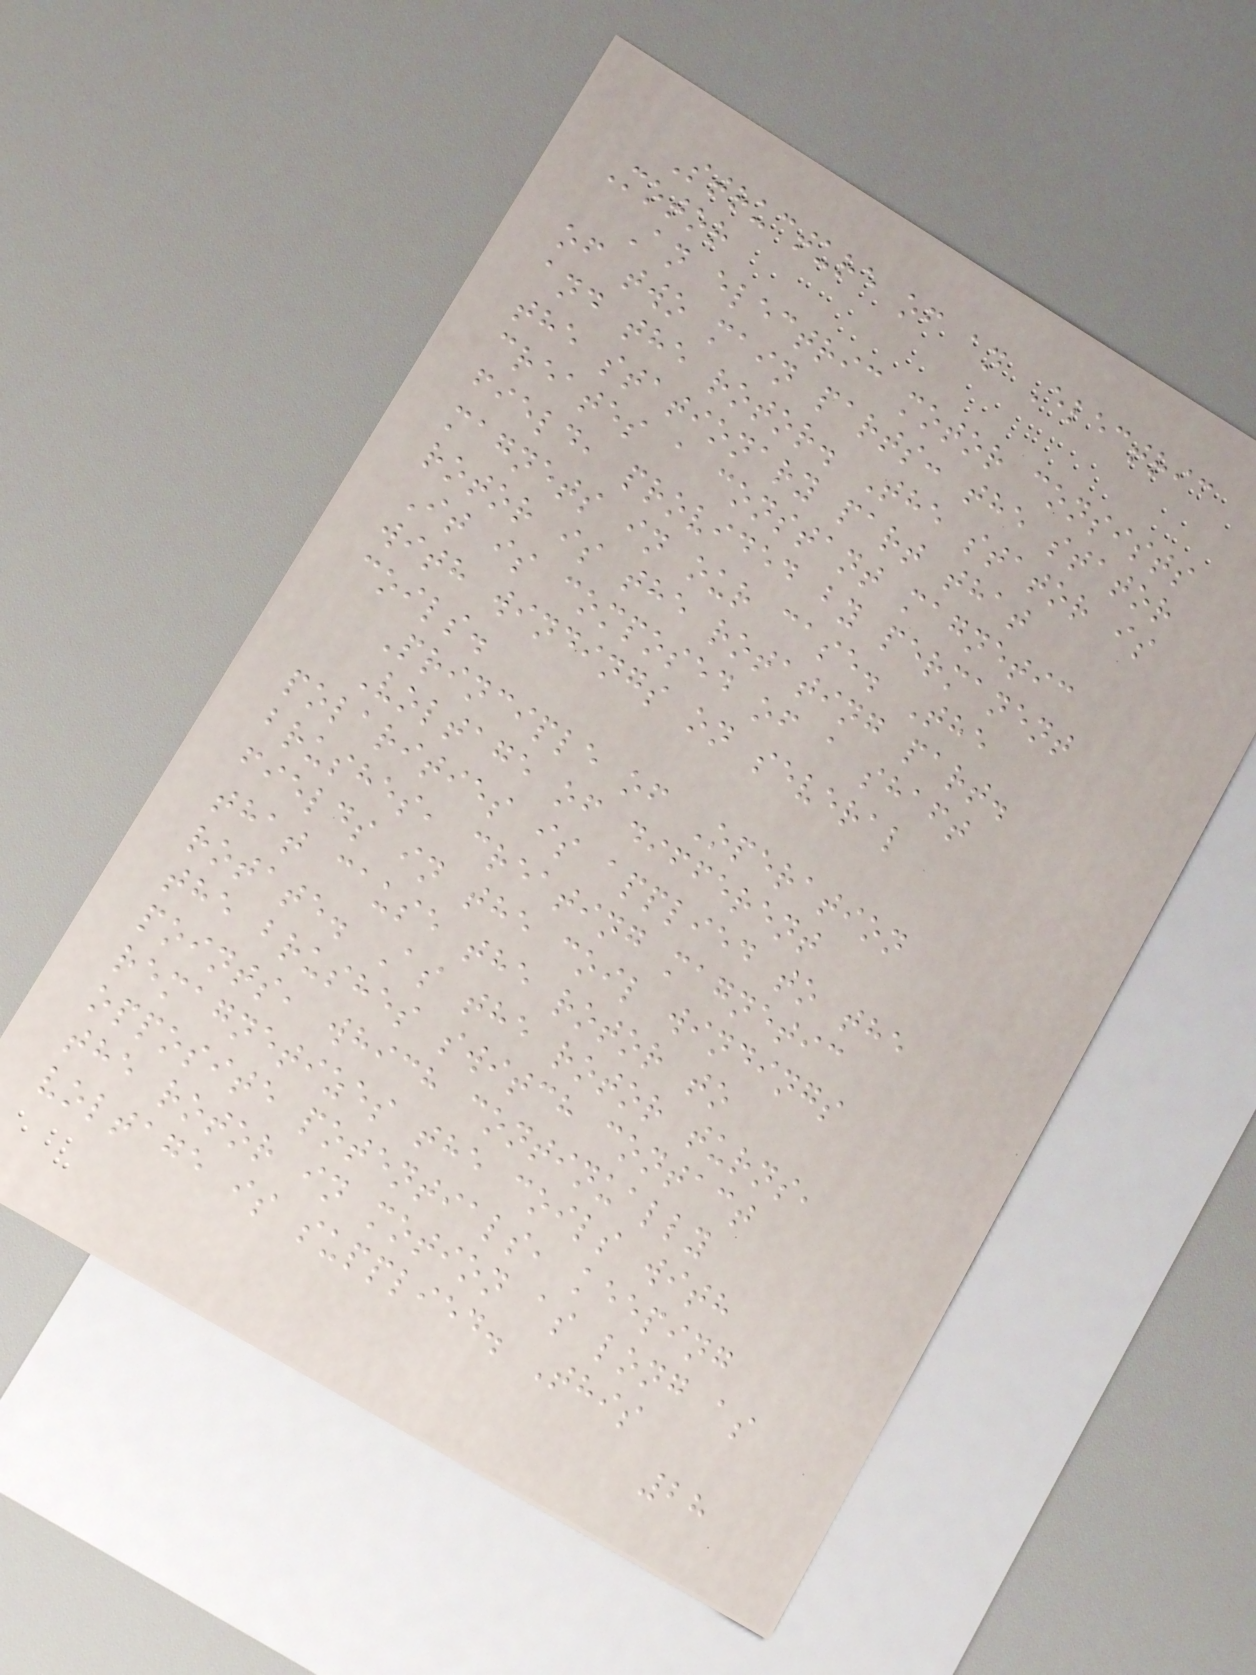Structure of an Electric
Motor
An electric motor consists
of two main parts: the stator
and the rotor. The stator is
the stationary part that
creates a constant magnetic
field, provided by permanent
magnets in our case. The
rotor is the rotating part.
It is composed of a shaft
with windings on several
coils.
Principle of Operation
Voltage of different
polarities is applied to the
brushes, creating magnetic
fields in the coil windings
that cause the rotor to
rotate. As the rotor turns,
the brushes switch contact
points, which continually
remagnetizes the coils with
opposite potentials, keeping
the rotor in motion as long as
voltage is supplied. This
28
